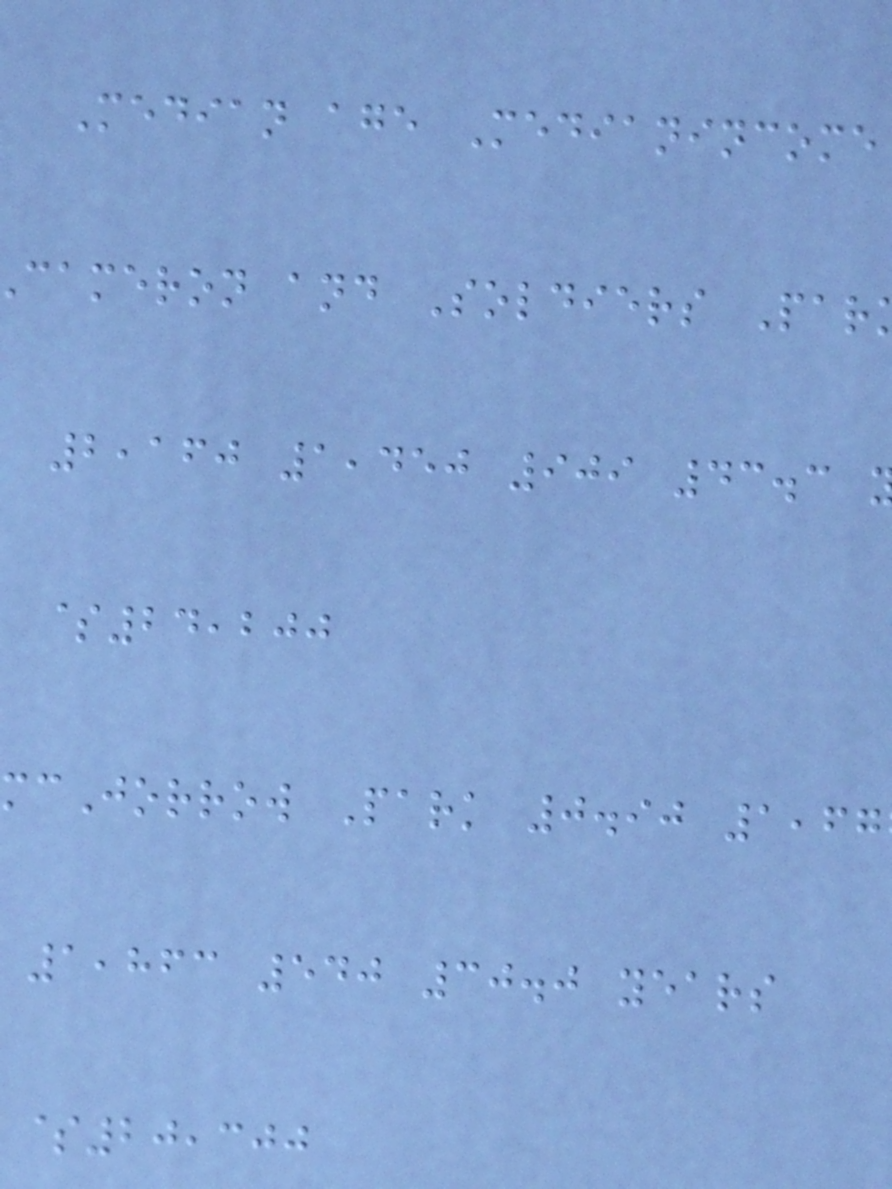Median age Medianincome
cameron and Soldiers Par
2,160 1,450 909 43.3
$24,200
cJorrow Park 0.90 1,67
1,863 540 30.0 years
$20,300
